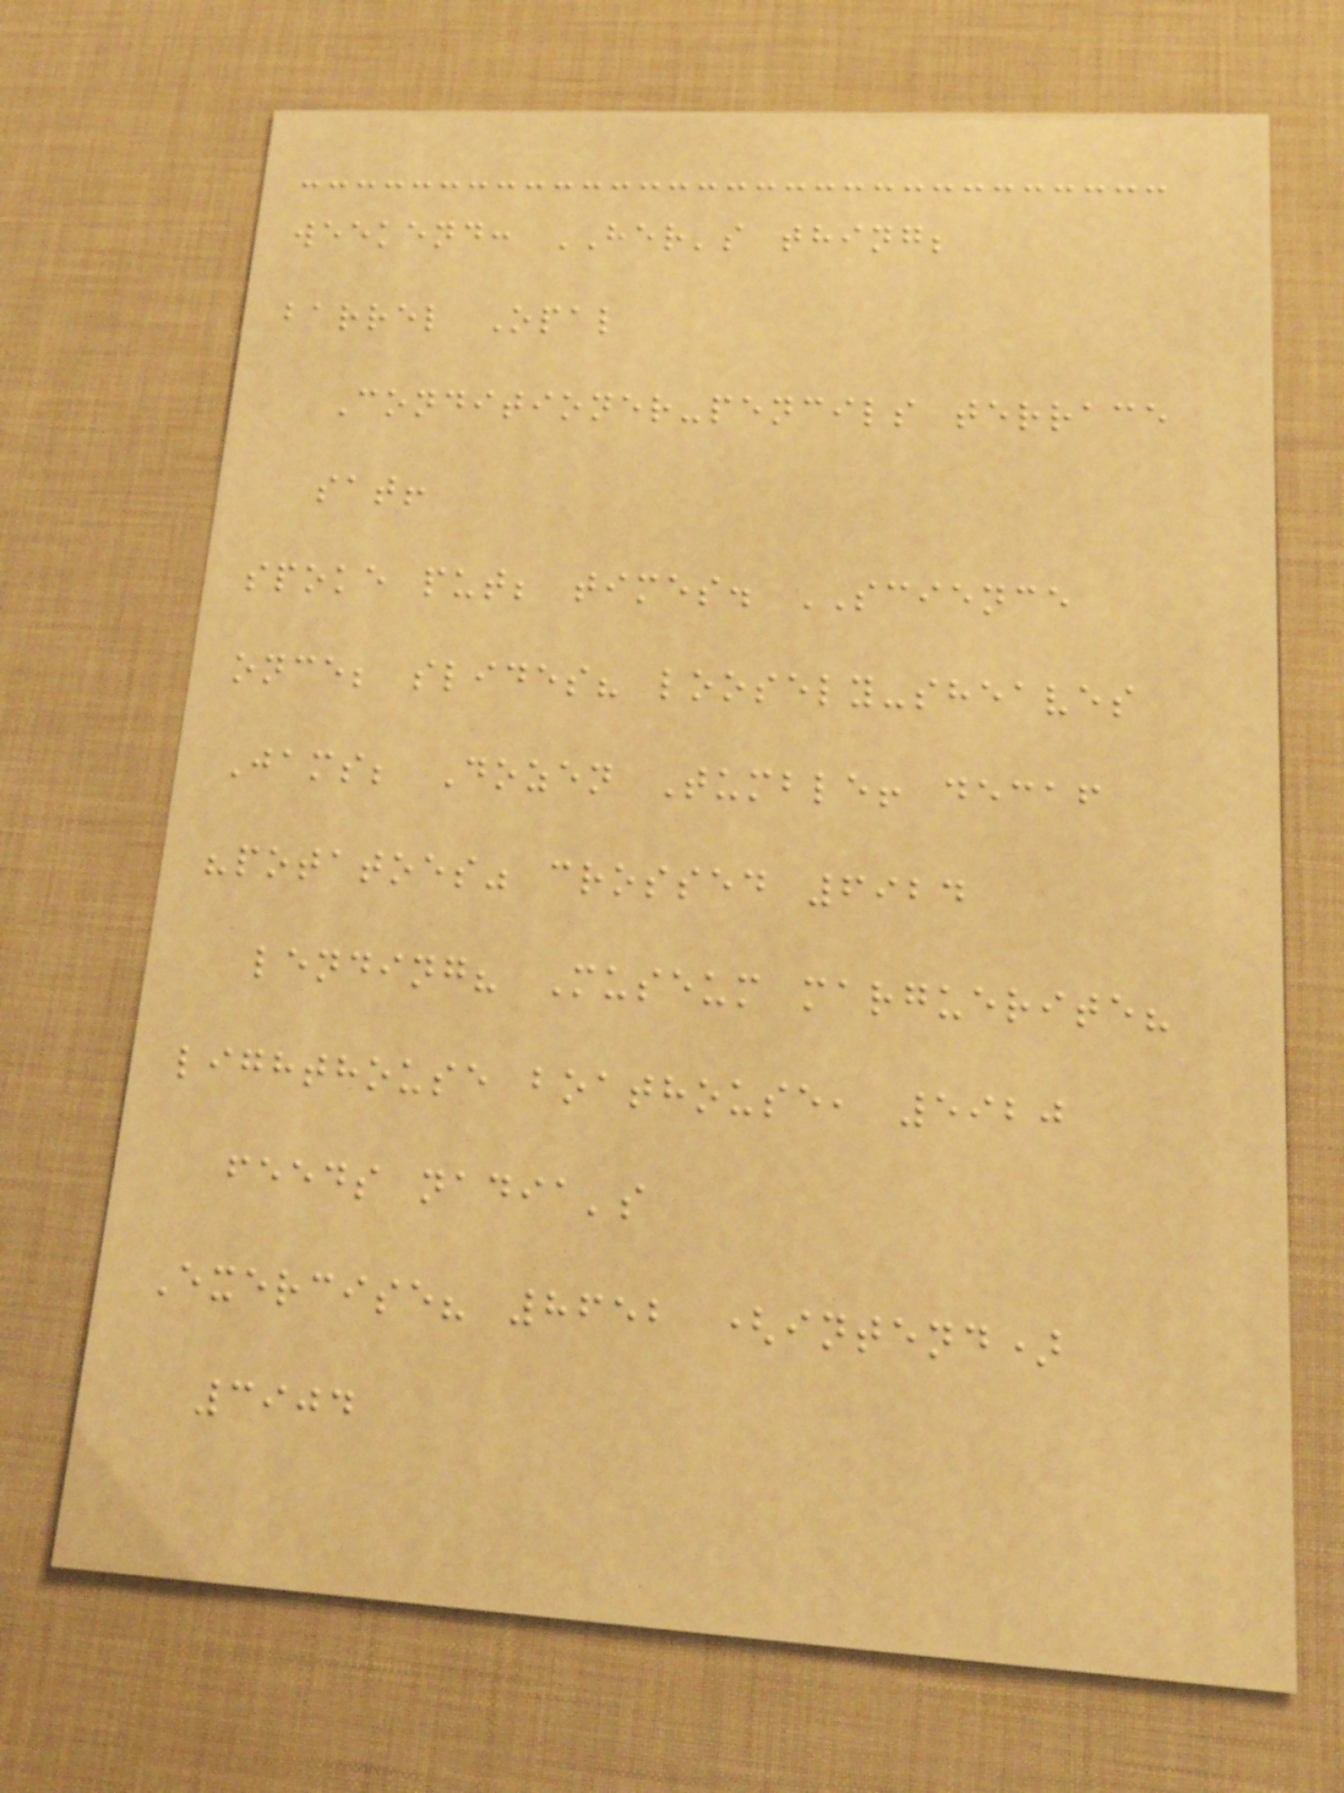weekend: HER's thing;
barrel Opal
Conditioner-pencils terrace
sat!
spoke put; times. SCIENCE
once; slides? loosely-sheaves
Jams; Dozen Tumble! decaf
"potatoes" crossed 6924
lending? Museum marguerite?
lighthouse boathouse, 5920
feeds nadia's
Exercise? 8652 (intend)
3904
